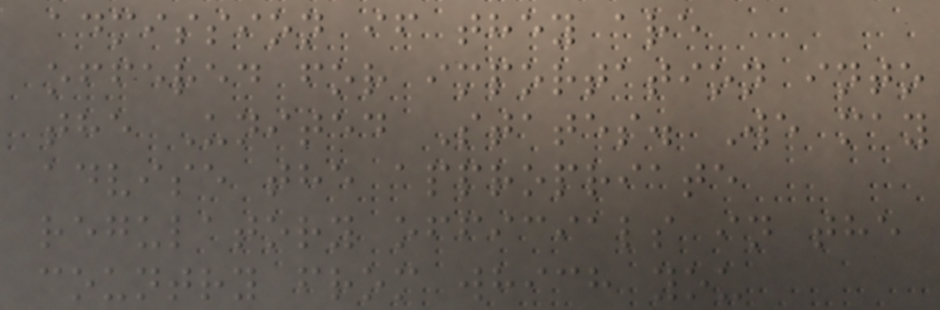admission if they are
offered for importation into
the United States. We may
advise the appropriate
regulatory officials in the
country from which you
